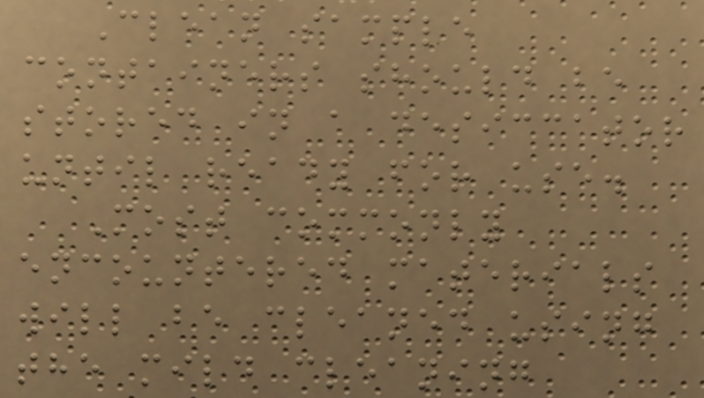Clean sample
containers should be
stored in a desiccator
until ready for use.
Most commonly
encountered materials
will be cleaned using
the mild cleaning
